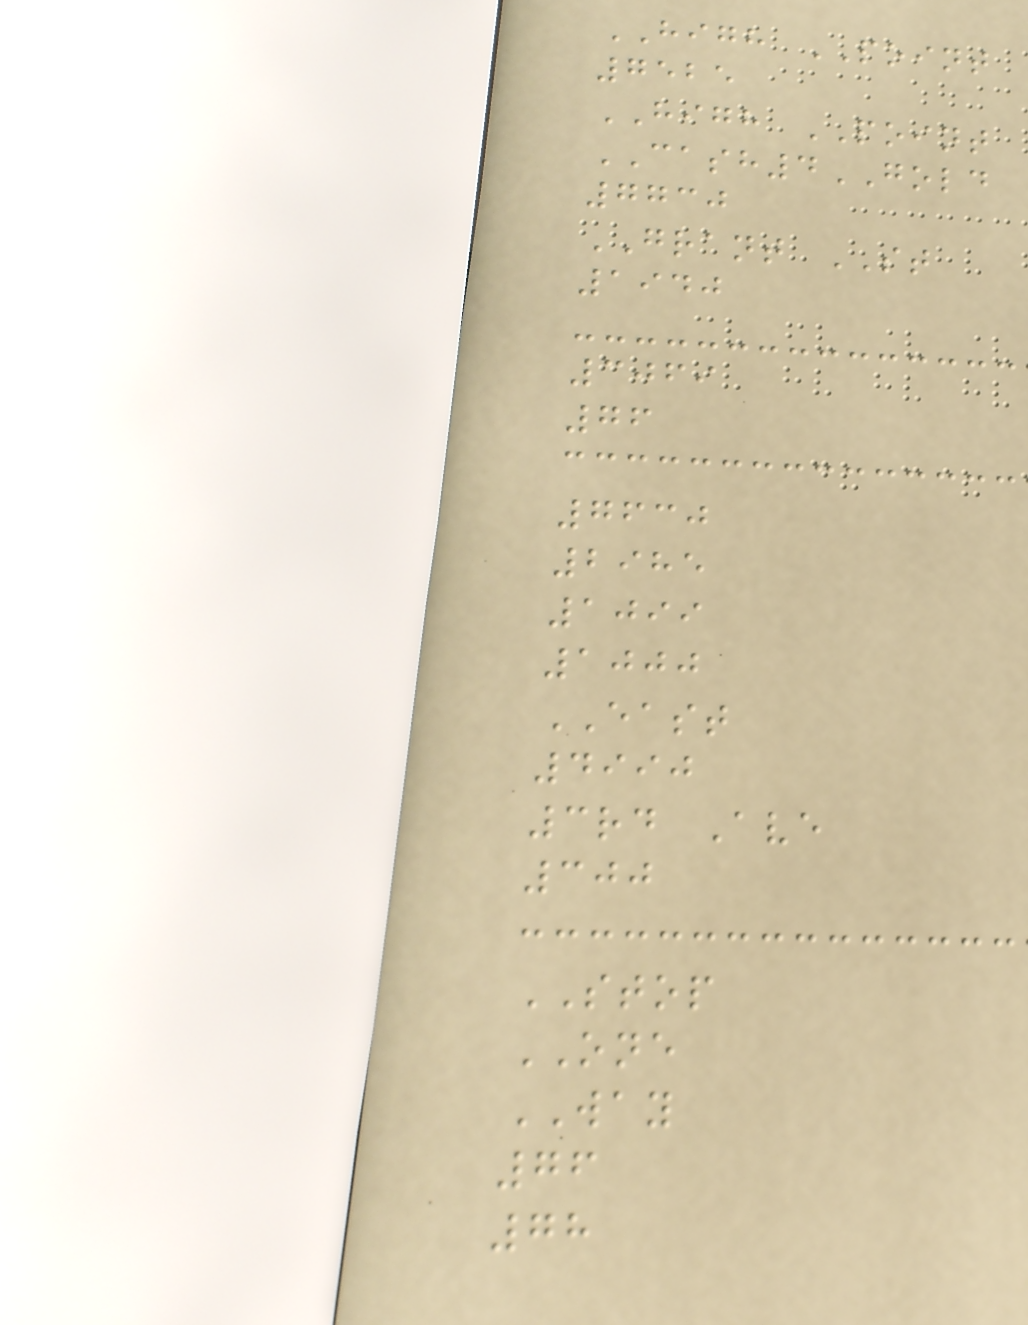HIGH POINT
7525
HIGH POINT
CASH4GOLD
7730
GRANT ST
1940
3069
76
7630
2985
1099
1000
EAST
4990
3rd Ave
300
STOP
ONE
WAY
76
78
